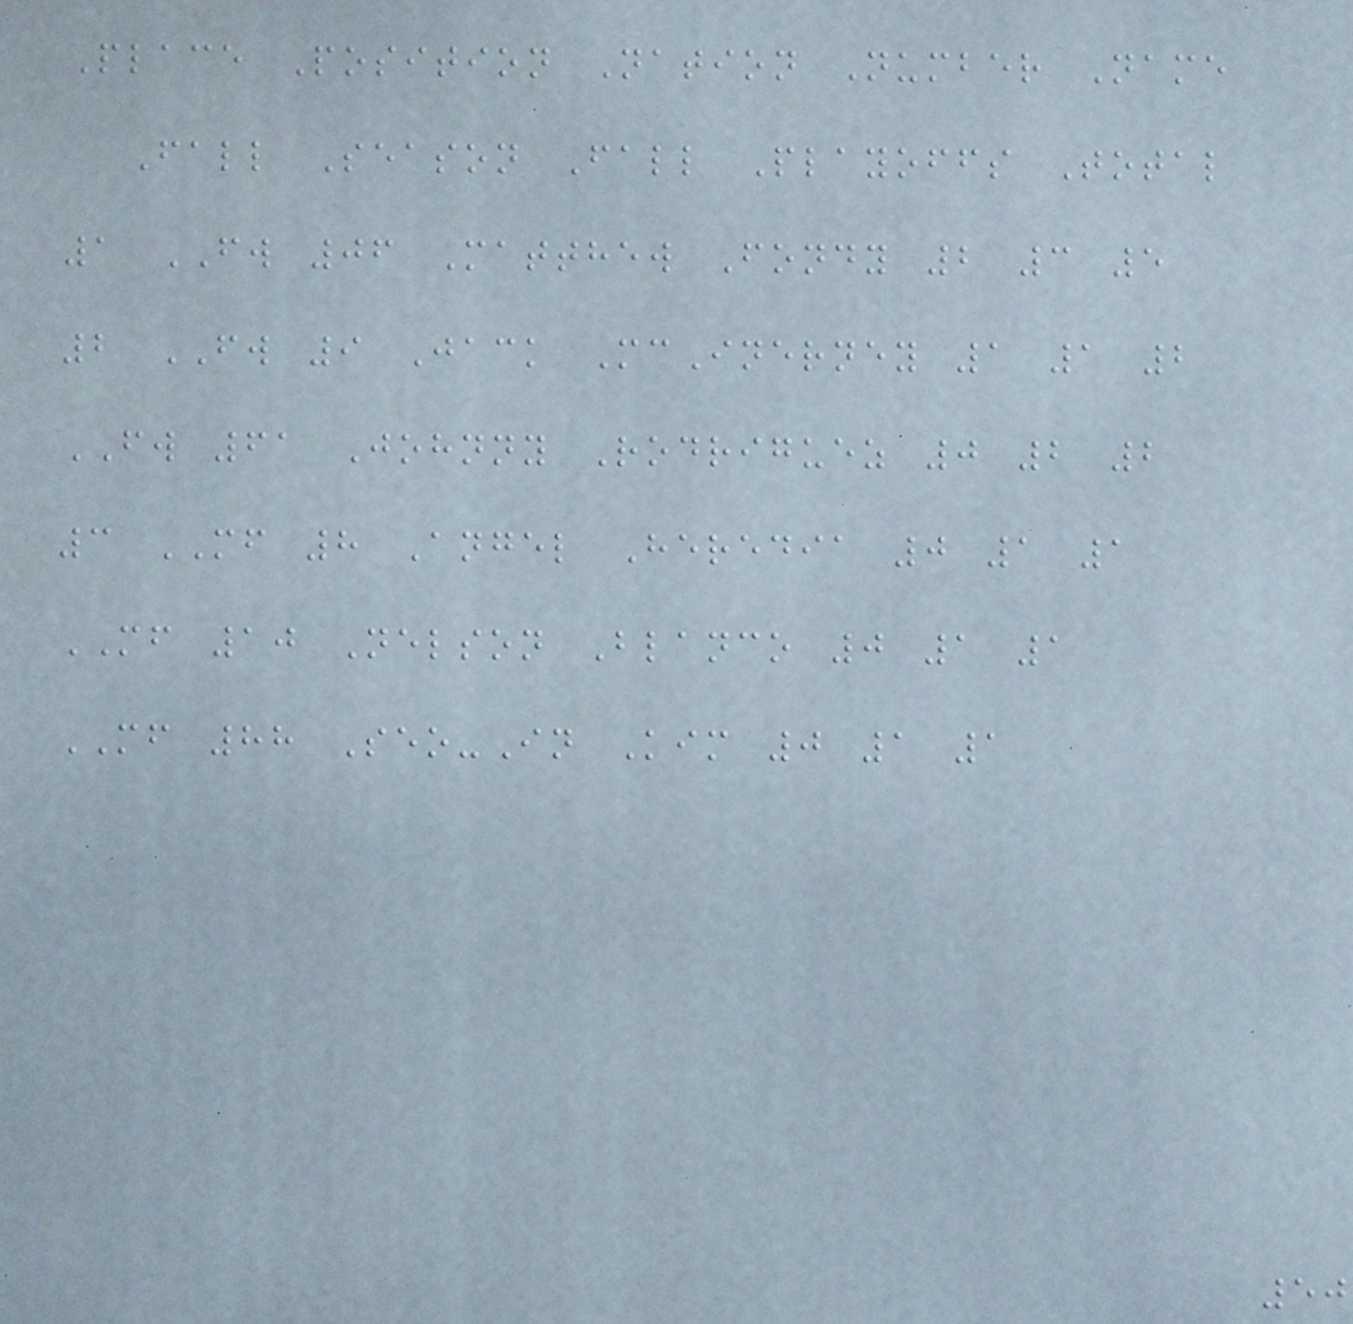Place Position Nation Number Name
Fall Season Fall Playoffs Total
1 FW 06 Matthew Fondy 2 3 5
2 FW 9 Jack McInerney 1 1 2
FW 61 Johnny Rodriguez 0 2 2
3 MF 8 Angel Heredia 0 1 1
MF 10 Nelson Blanco 0 1 1
MF 88 Seo-In Kim 0 1 1
50
